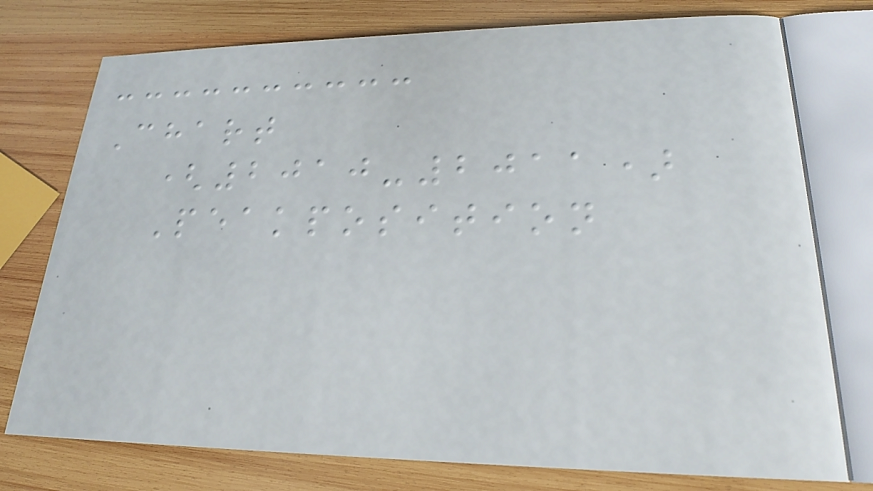Chart
(2010-2011)
Peakposition
